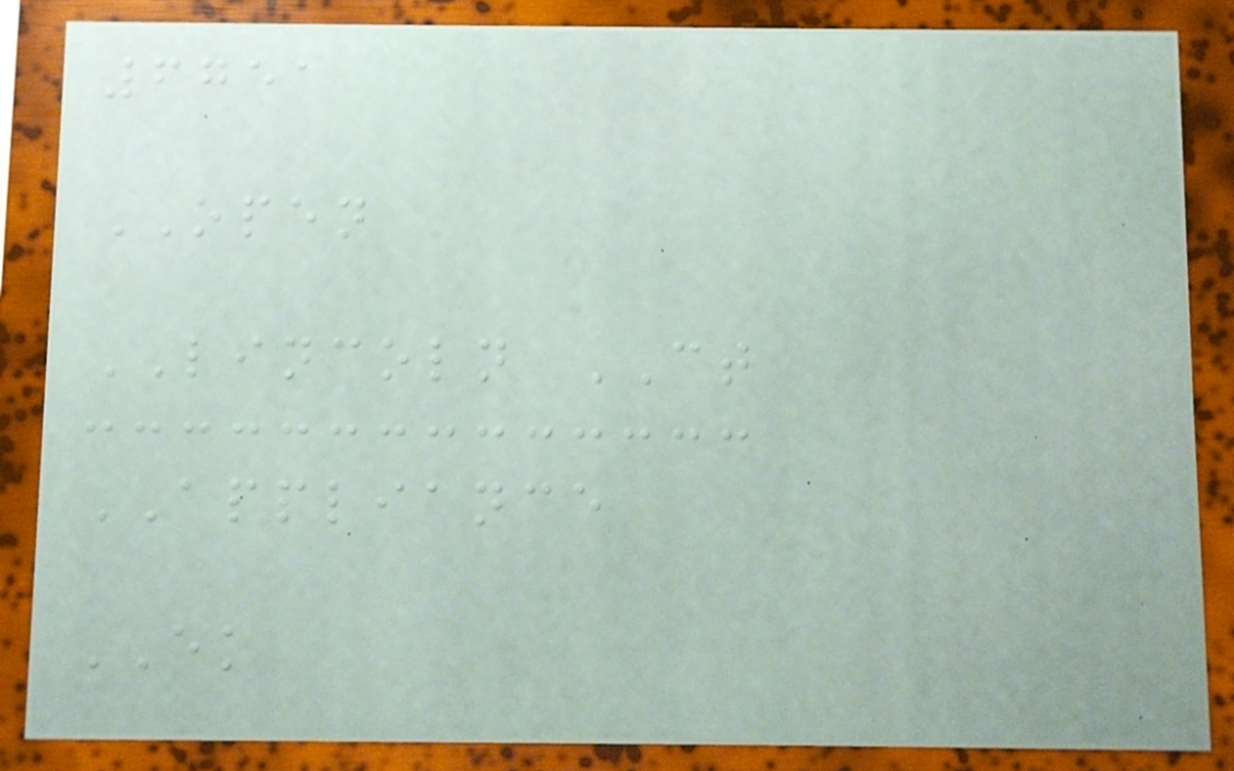6751
OPEN
LINCOLN CT
APPLIANCE
EK
